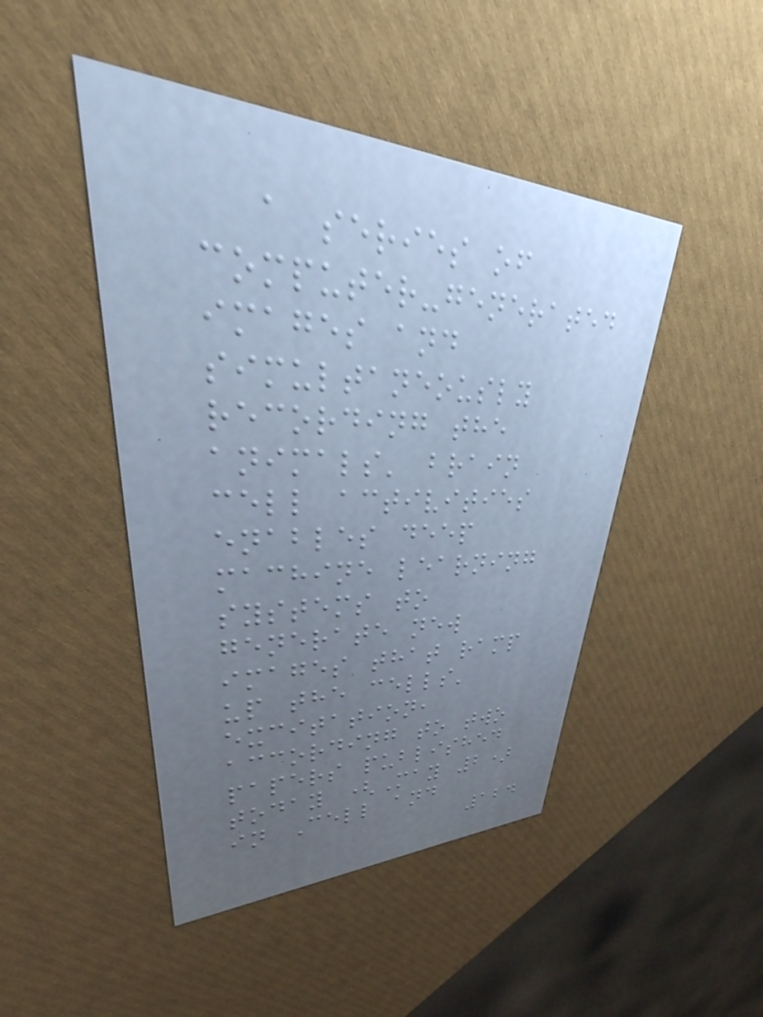a series of
computer-generated
images and
simultaneously
recording the
animals' brain
cell activities
enables deep
machine learning
systems to
generate new
images that ramp
up the cells'
excitation,
according to two
papers published
today (May 2)
in Cell and
124
